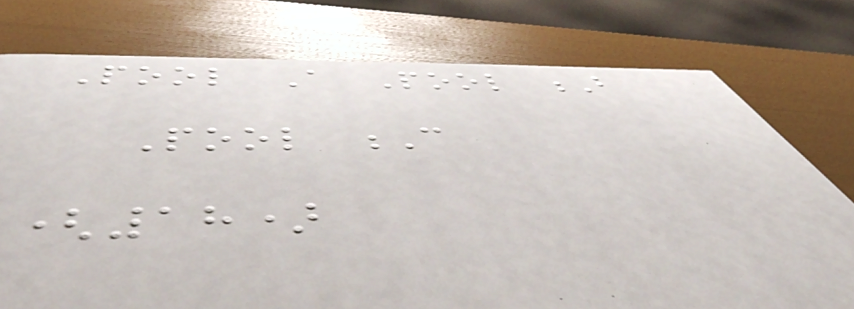Pool A Pool B
Pool C
(18)
